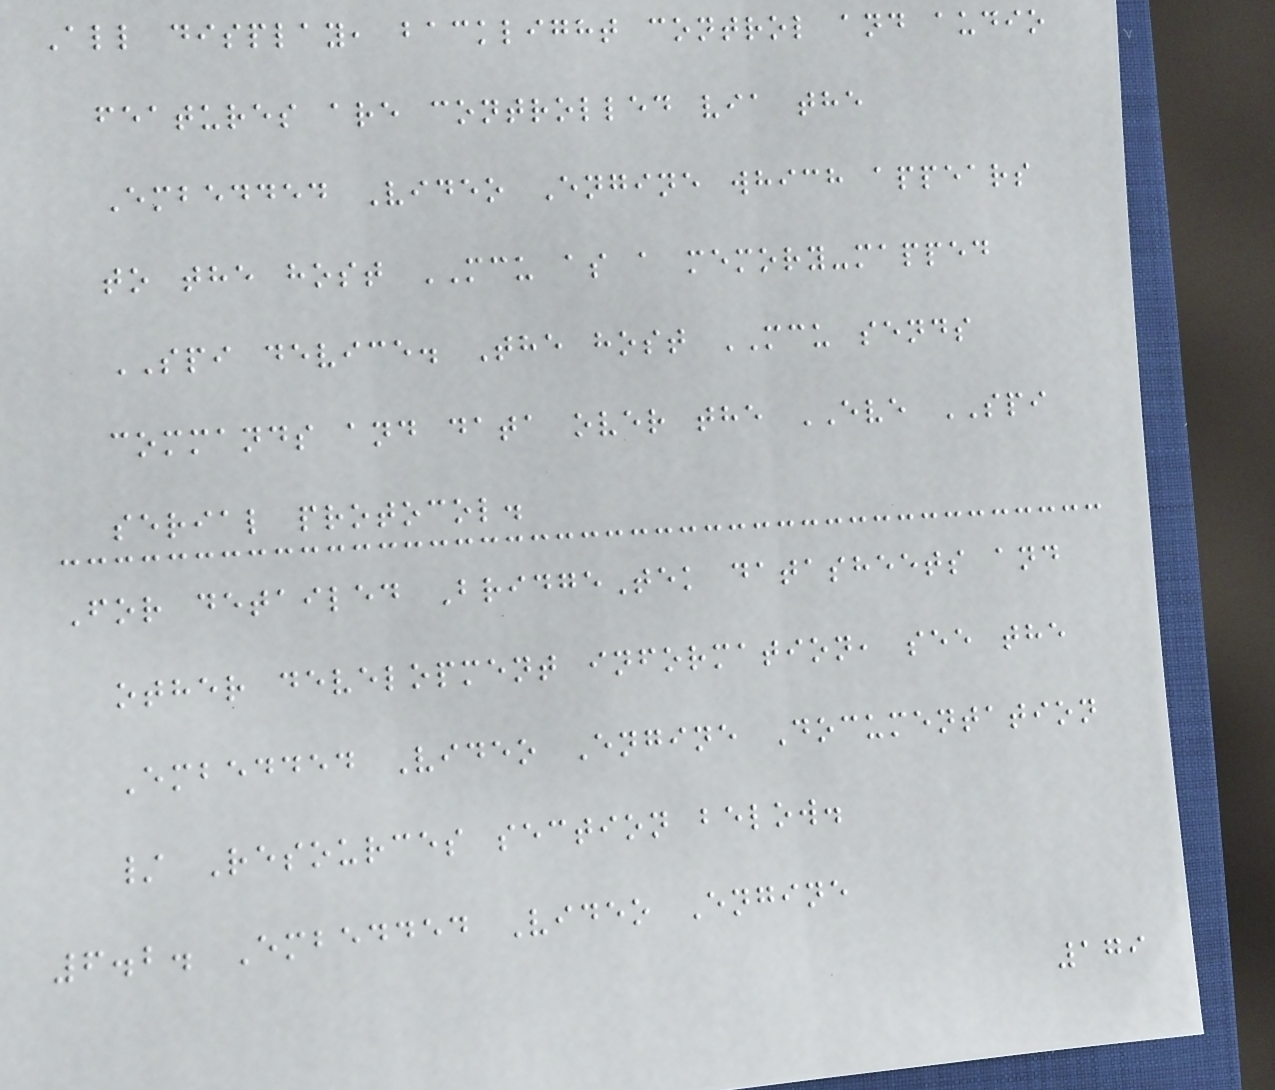All display, backlight control and audio
features are controlled via the
Embedded Video Engine which appears
to the host MCU as a memory-mapped
SPI device. The host MCU sends
commands and data over the EVE SPI
serial protocol.
For detailed BridgeTek datasheets and
other development information, see the
Embedded Video Engine Documentation
/ Resources section below.
6.2. Embedded Video Engine
179
